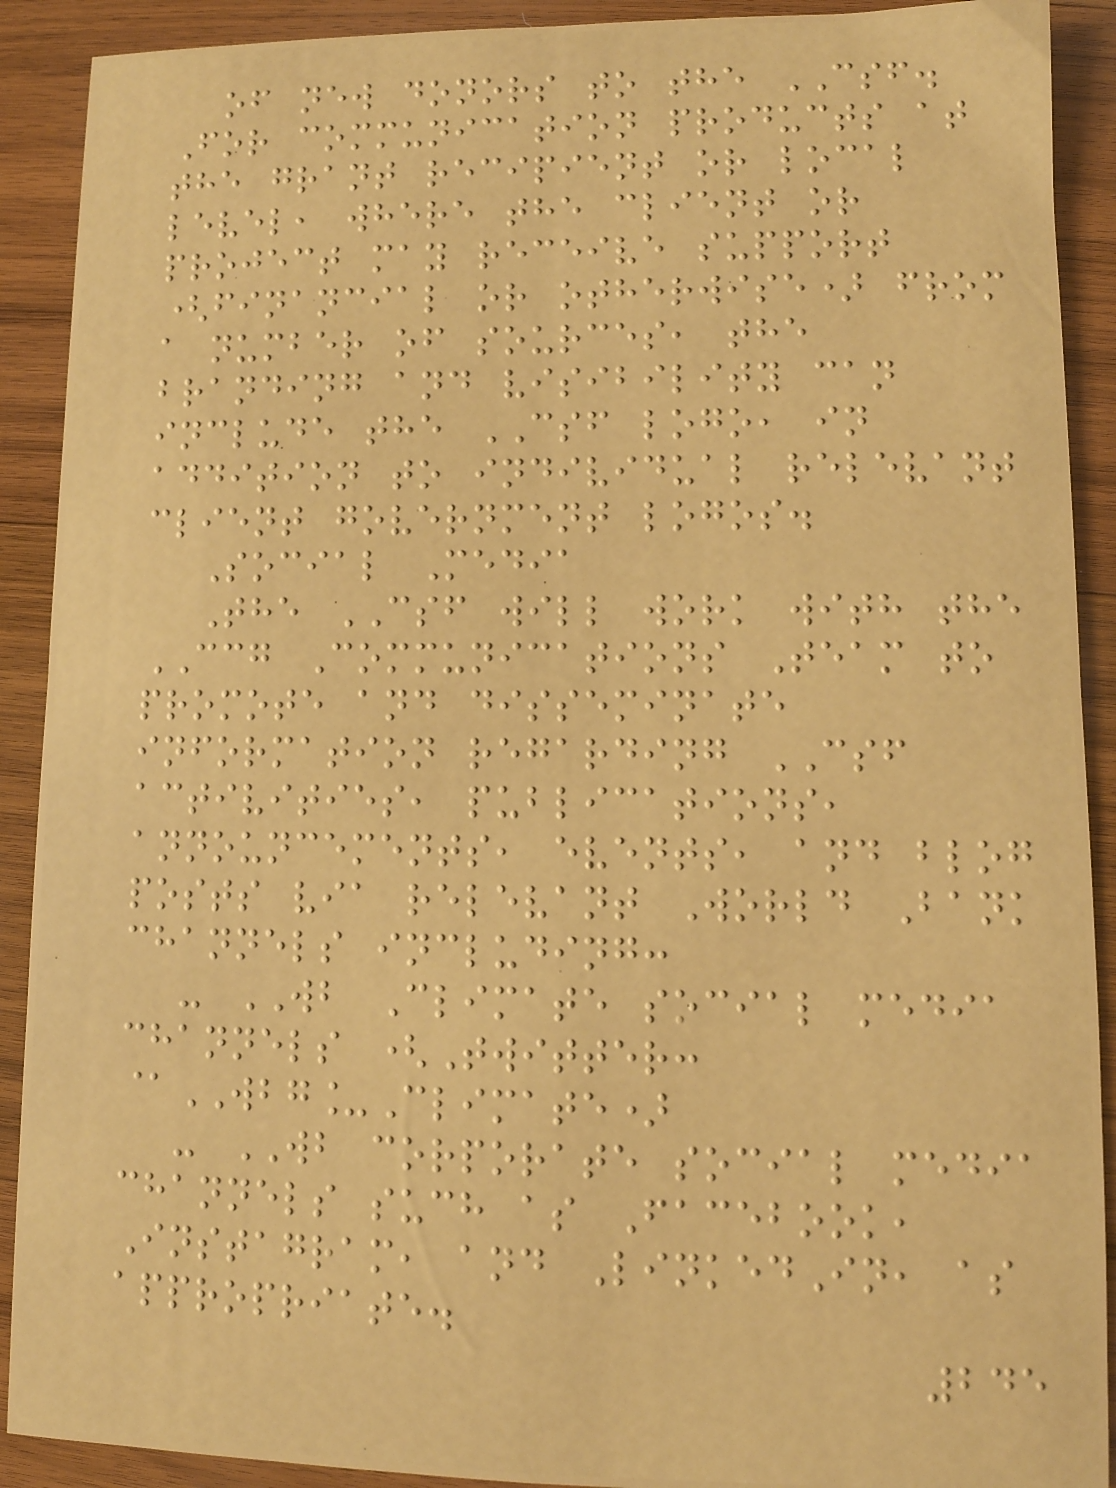of new donors to the CSF.
For communication products at
the grant recipient or local
level, where the client or
project may receive support
(financial or otherwise) from
a number of sources, the
branding and visibility can
include the CSF logo, in
addition to individual relevant
client government logos.
Social Media
The CSF will work with the
CCG Communications Team to
promote and disseminate
information regarding CSF
activities, publications,
announcements, events, and blog
posts via relevant World Bank
channels including:
- WB Climate social media
channels (Twitter:
@WBG_Climate)
- WB corporate social media
channels such as Facebook,
Instagram, and LinkedIn, as
appropriate.
245
